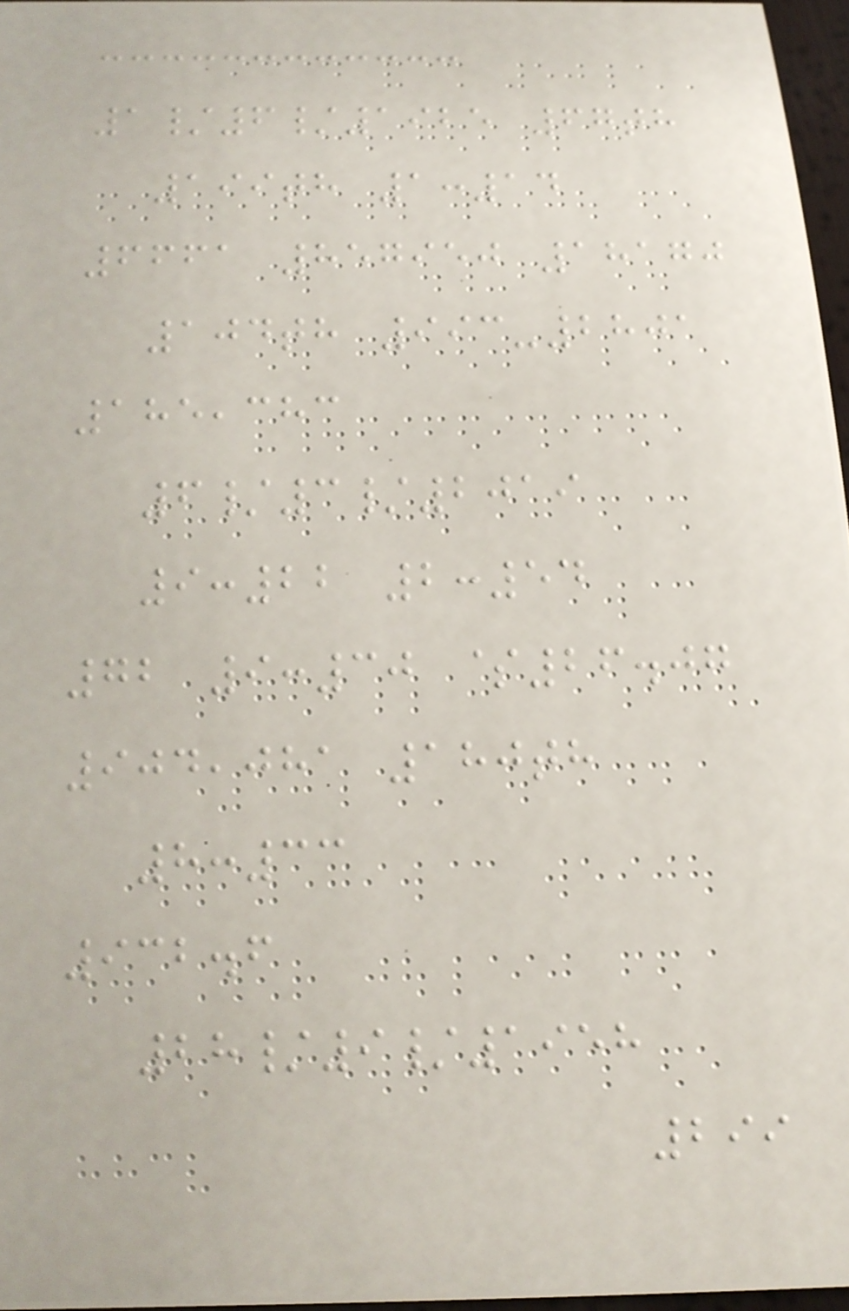1/6/1925 67th
199th 1:14
6661 857950 18170
104th 993-2801
185,383
6/3/2019
9:22 2:54
72 9:30 $26.07
904,081 180th
8:33
932.6
28/9/1958
299
